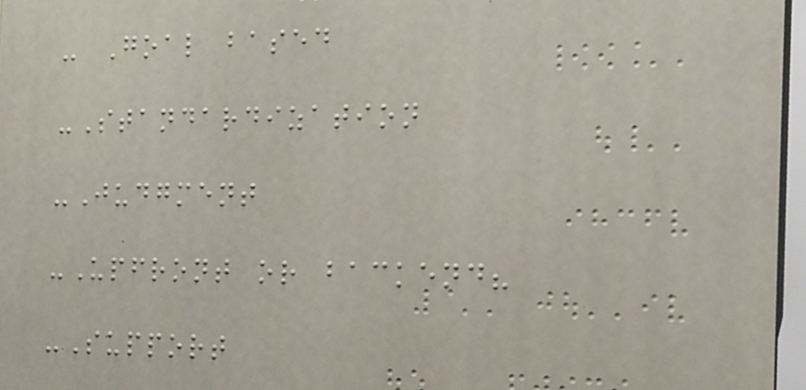- Goal based
-Standardization
-Judgment
-Upfront or backend?
-Support
